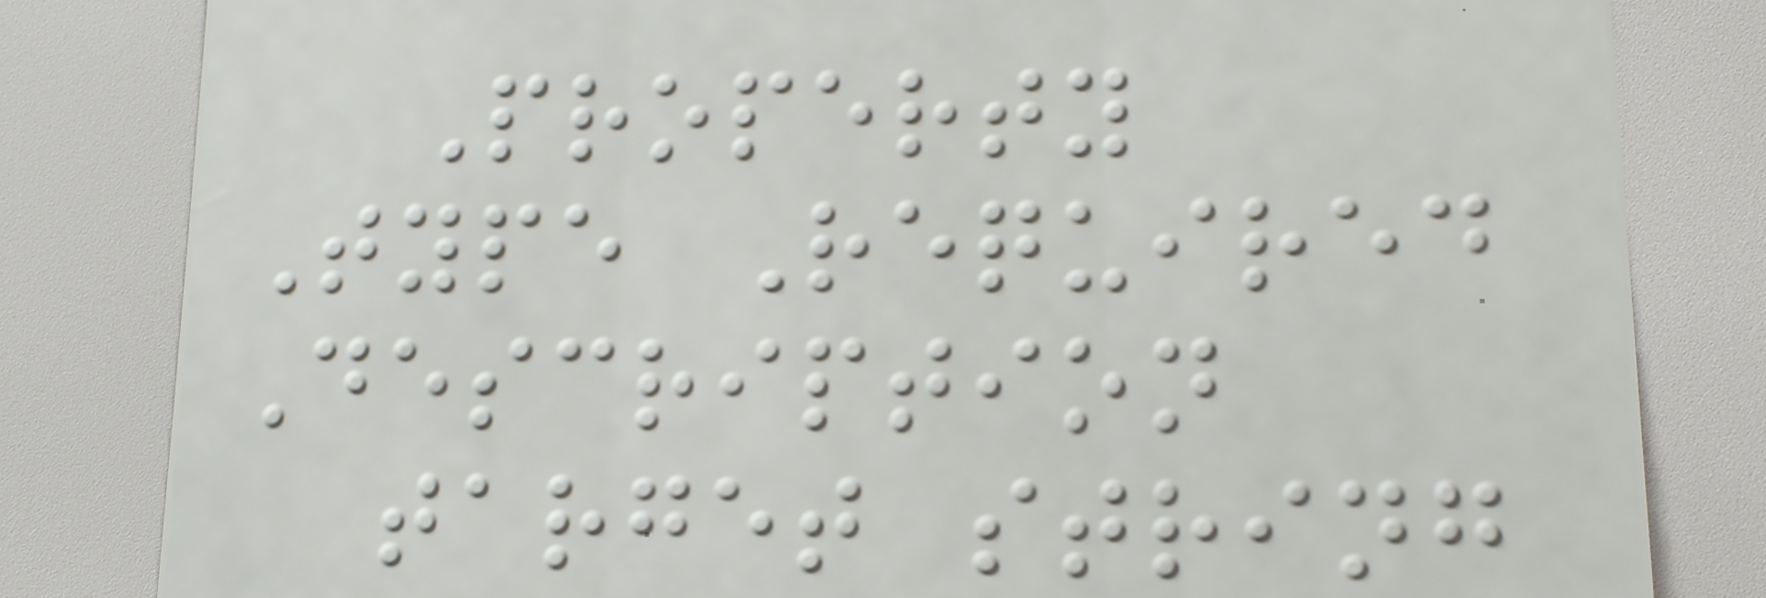Property
Type Required
Description
target string
